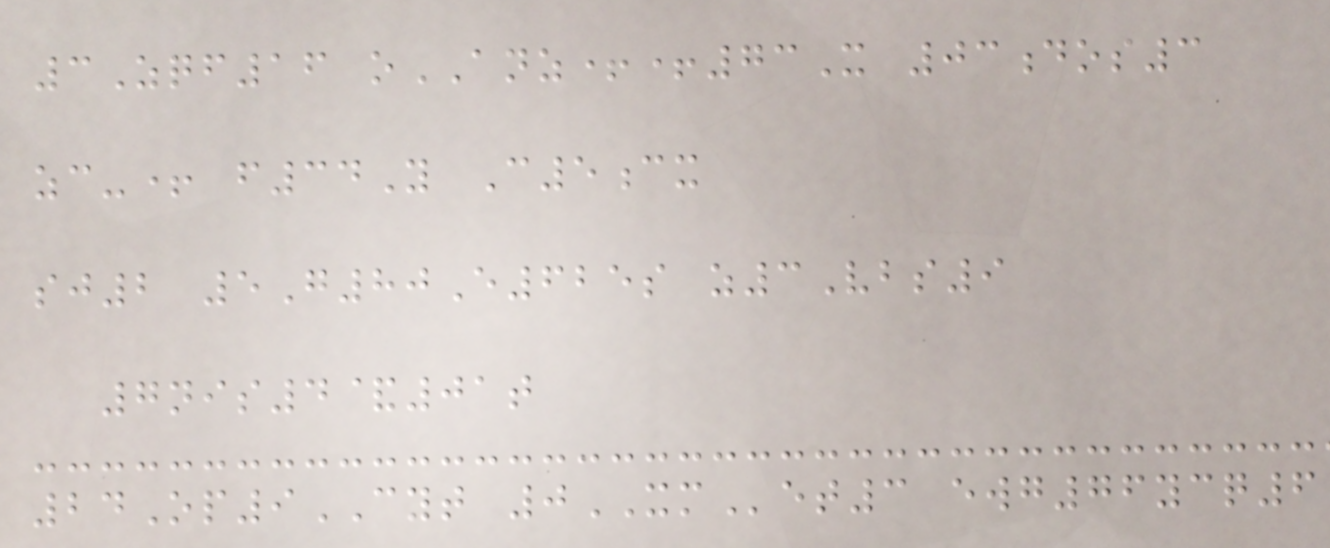3Zqf16 oANZ++73X 03dos3
zc-+ f34Y C5cx
sj2 5G80E625s z3Vbs9
7nis4&01t
24Op9CYT 0XMet3 ewg76ycq6
